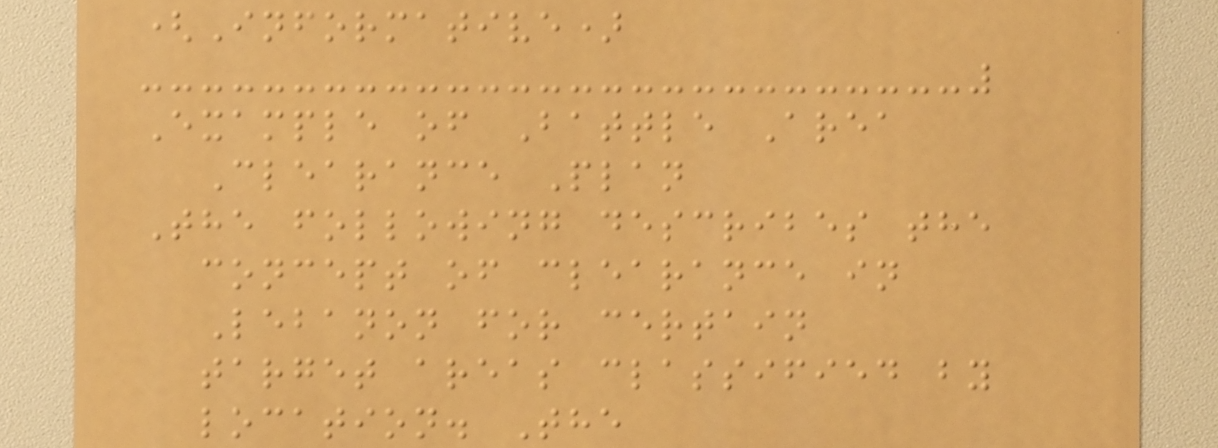(Informative)
Example of Battle Area
Clearance Plan
The following describes the
concept of clearance in
Lebanon for certain
target areas classified by
location. The
